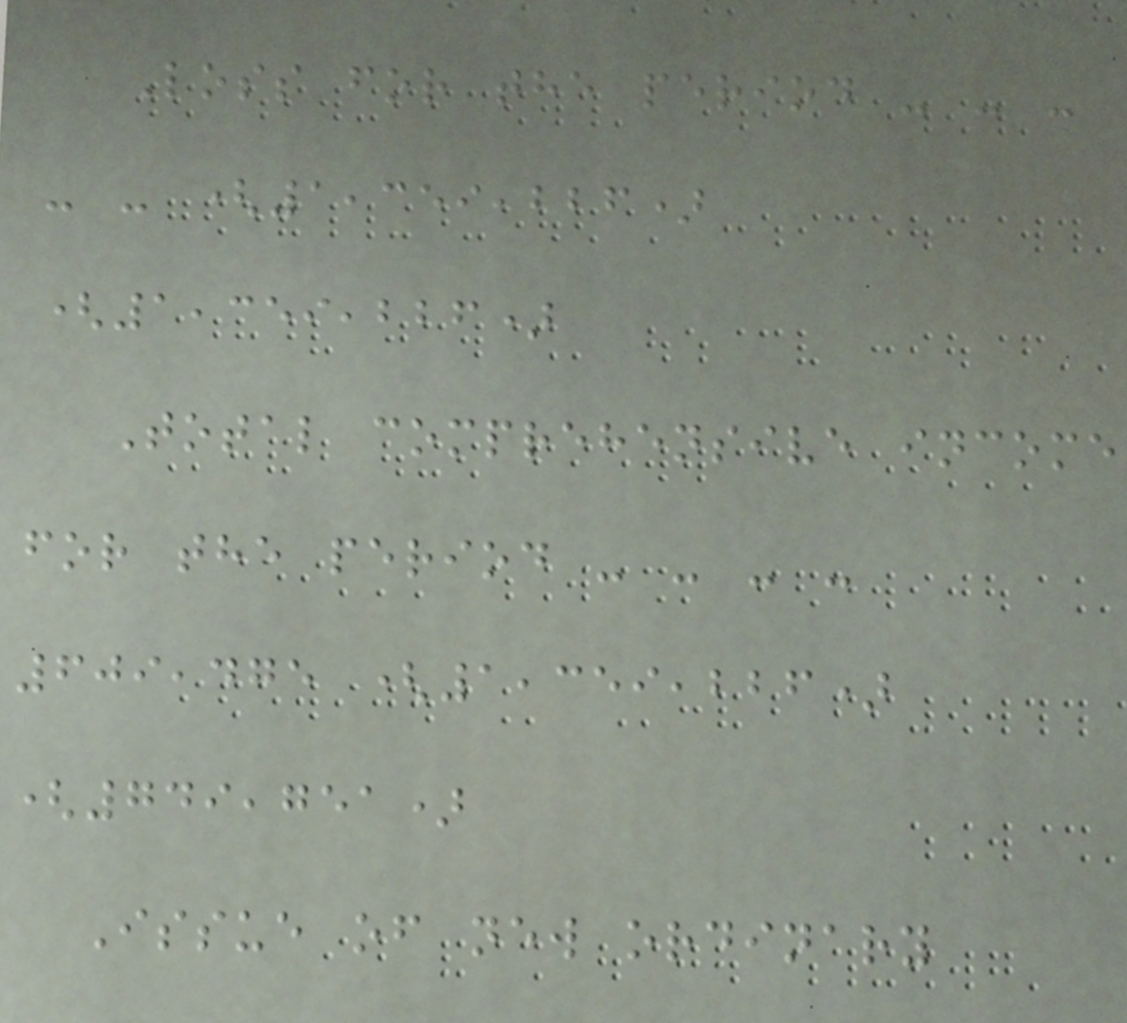Loss for the period - - -
- - (1,359,226)
(1,359,226)
Total comprehensive income
for the period - - - -
609,475 (1,359,226)
(749,751)
Issue of new ordinary
